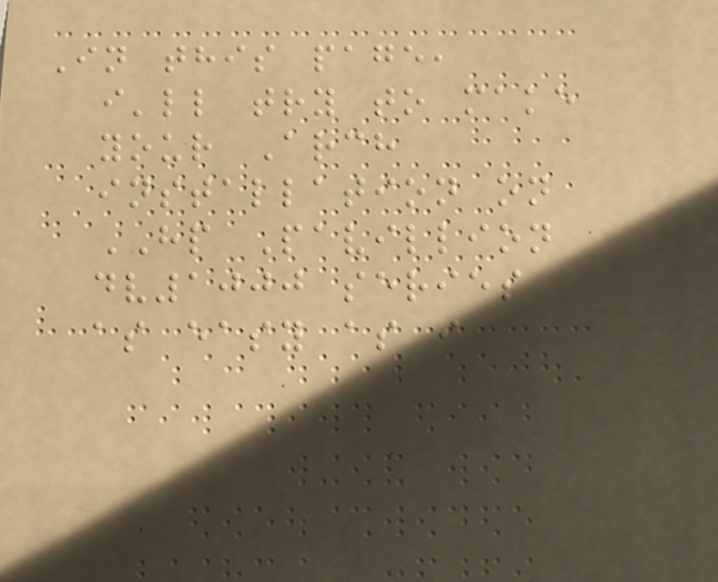In this page,
i'll try to make
your Arch
installation on
HP Pavillion
dv1000 series
as easy as i
